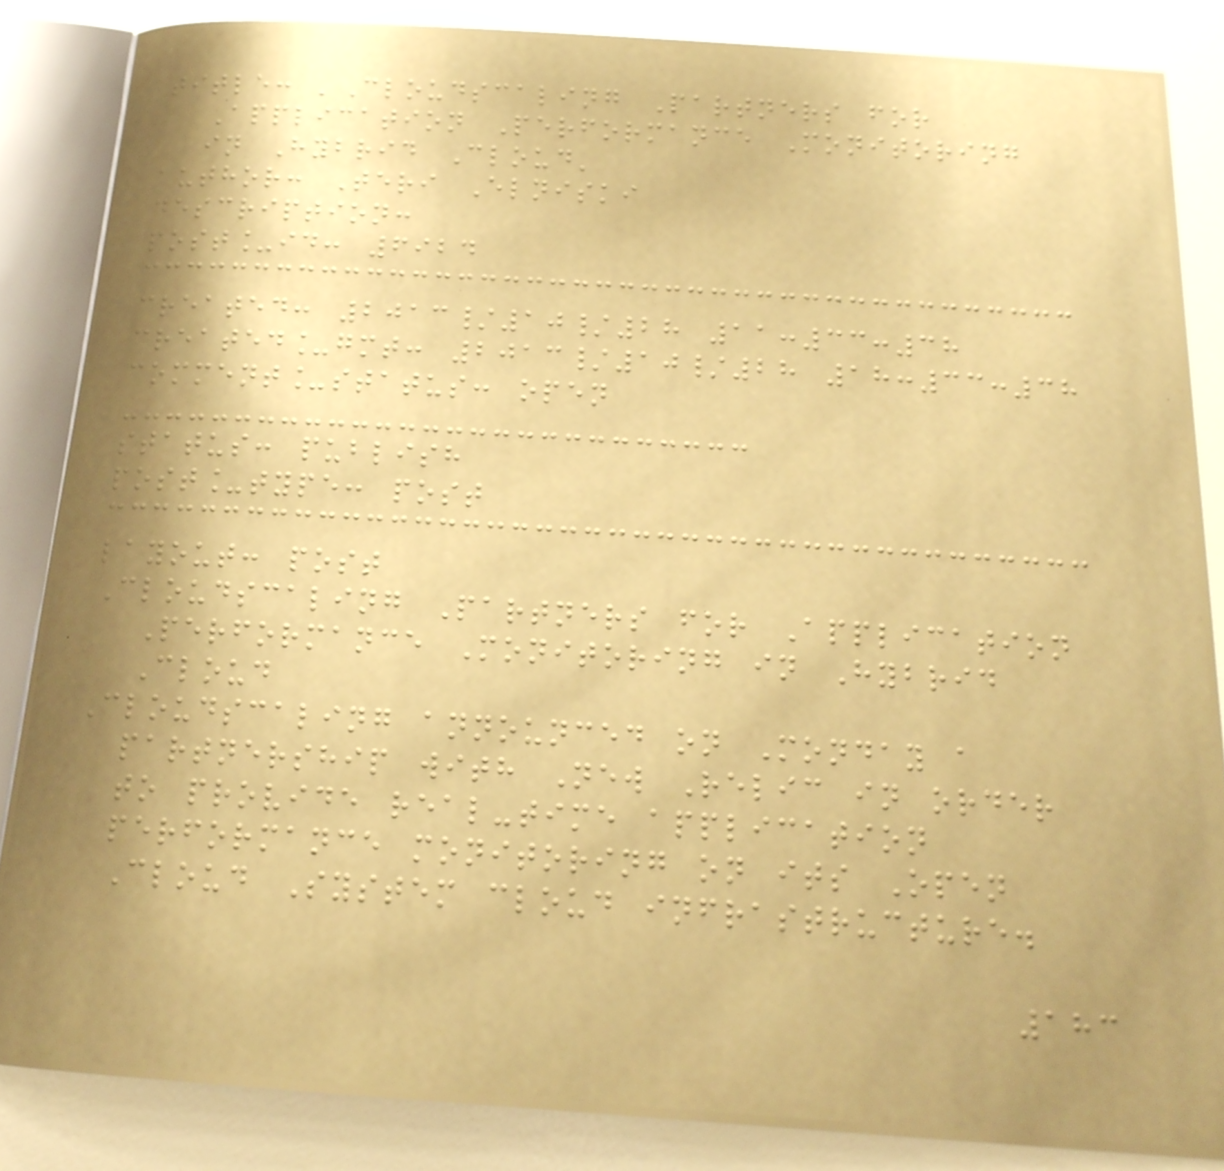title: 'Cloudscaling Partners for
Application Performance Monitoring
in Hybrid Cloud'
author: Teri Elniski
description:
post_id: 6924
created: 2013/10/28 11:33:38
created_gmt: 2013/10/28 18:33:38
comment_status: open
status: publish
post_type: post
layout: post
Cloudscaling Partners for Application
Performance Monitoring in Hybrid
Cloud
Cloudscaling announced on Monday a
partnership with New Relic in order
to provide real-time application
performance monitoring on its Open
Cloud System cloud infrastructure.
183
